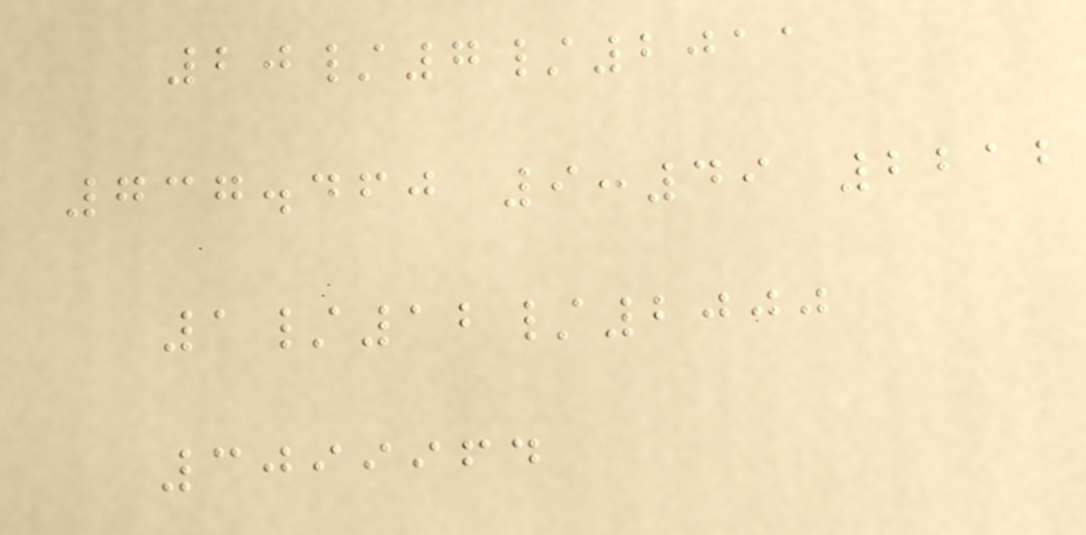20/7/2011
737.460 9:49 2212
1/12/2000
3099964
